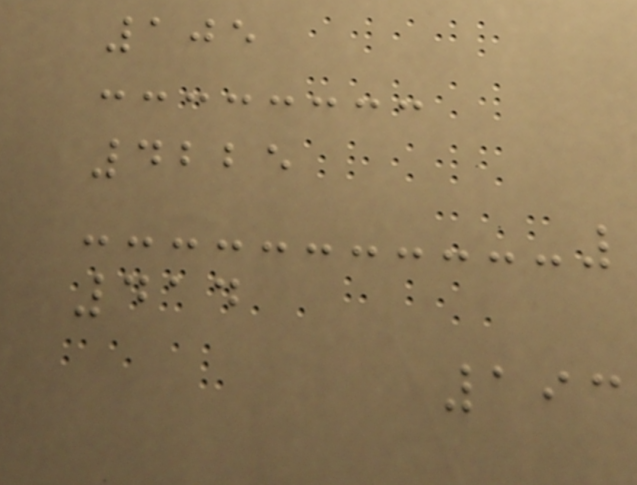105
4225
414
193
